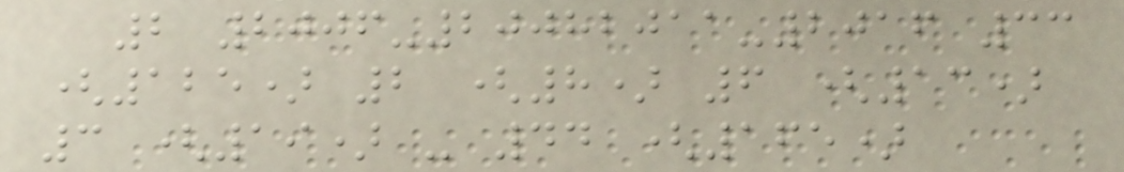2 2006-20082011-2016 33
(125) 2 (8) 6 (13)
3 (19) - 44 (165)
